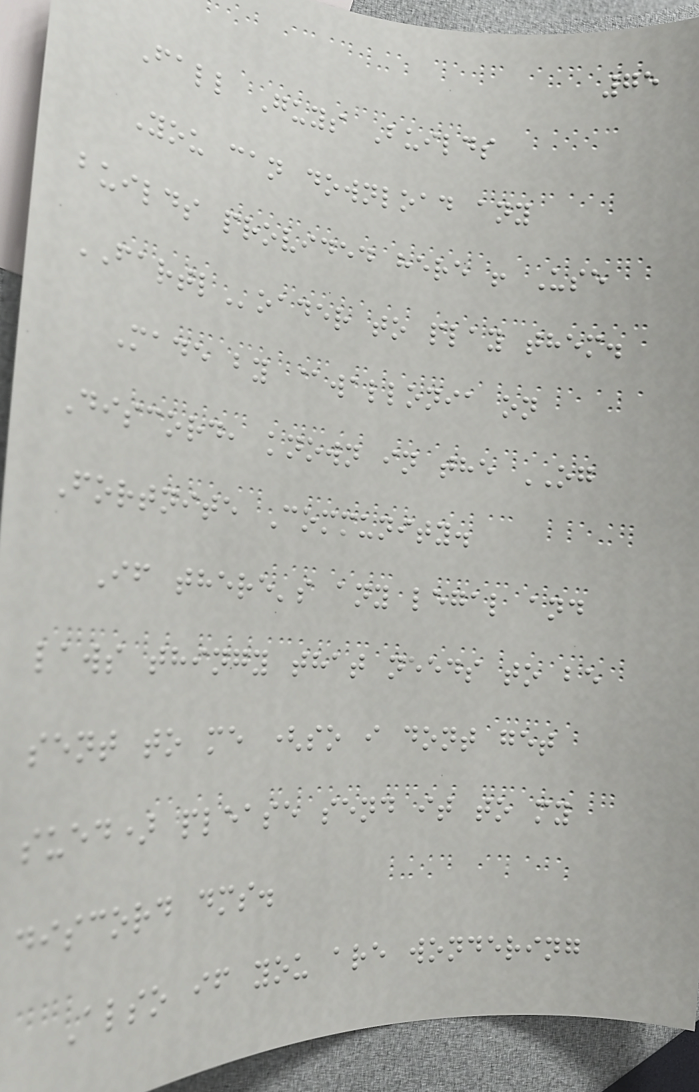75
Fall Guys Builds
You can download any
builds provided here ! Use
FARTLoader to play them.
Made by @wallonia on
Discord, known in the OG
Fortnite Community.
If there's any legal and
laws thingy that needs to be
sent to me (so i dont get
sued) please send it to my
discord dms.
Also if you are wondering
